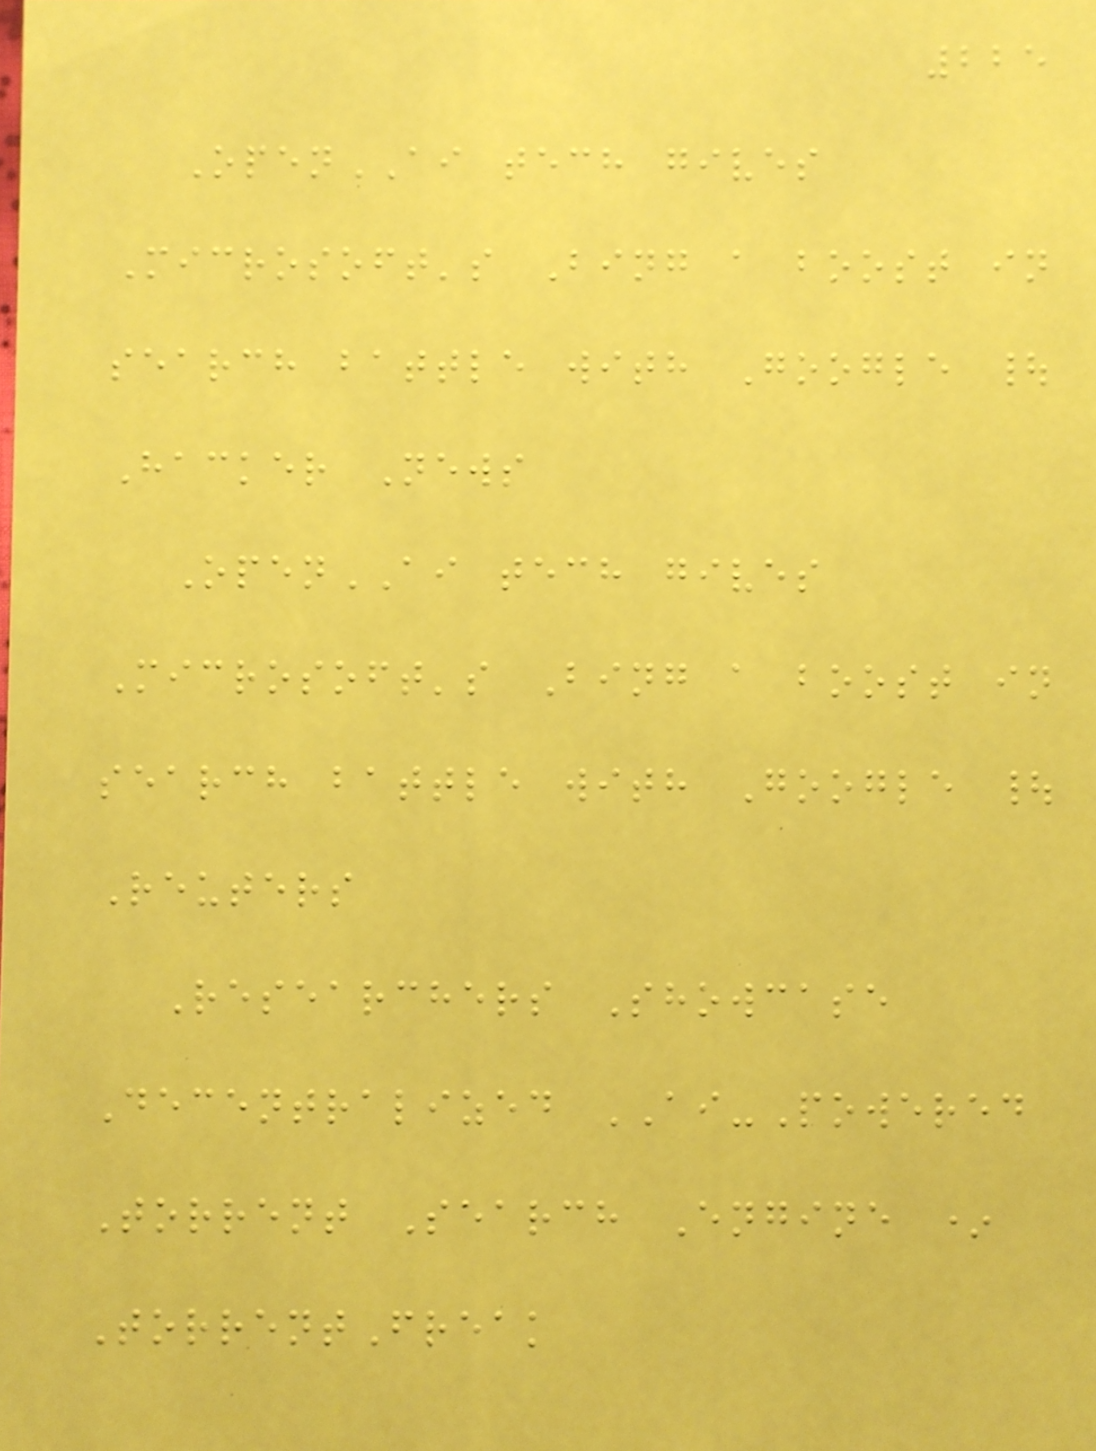225
OpenAI tech gives
Microsoft's Bing a boost in
search battle with Google |
Hacker News
OpenAI tech gives
Microsoft's Bing a boost in
search battle with Google |
Reuters
Researchers Showcase
Decentralized AI-Powered
Torrent Search Engine *
TorrentFreak
